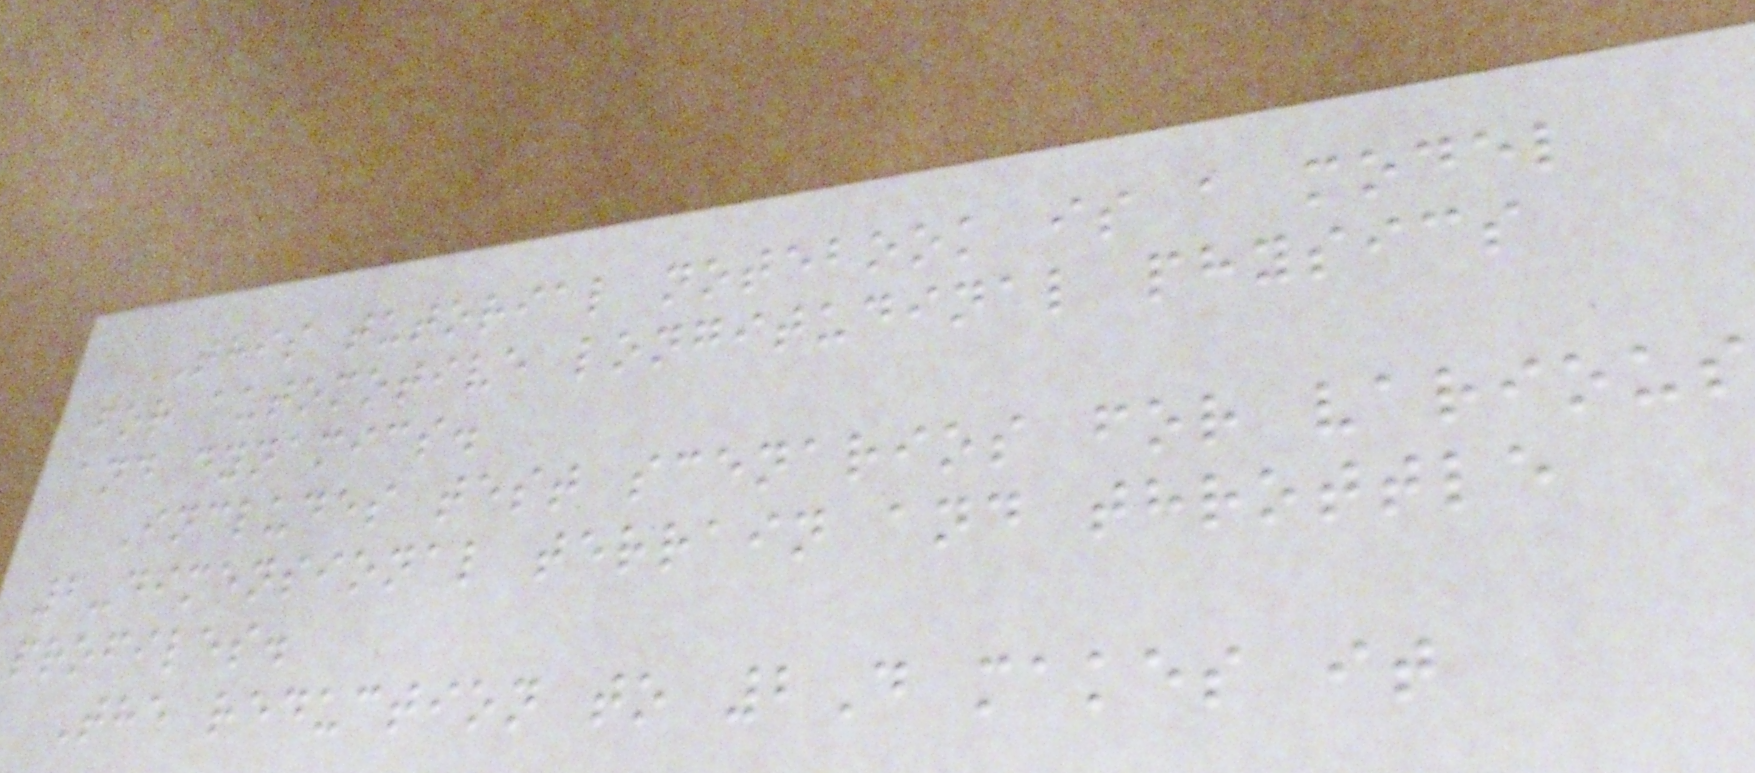This tutorial notebook is a model
for automotive longitudinal physics
and dynamics.
Includes test scenarios for various
2-dimensional terrain and throttle
profiles.
The reduction to 2D makes it
